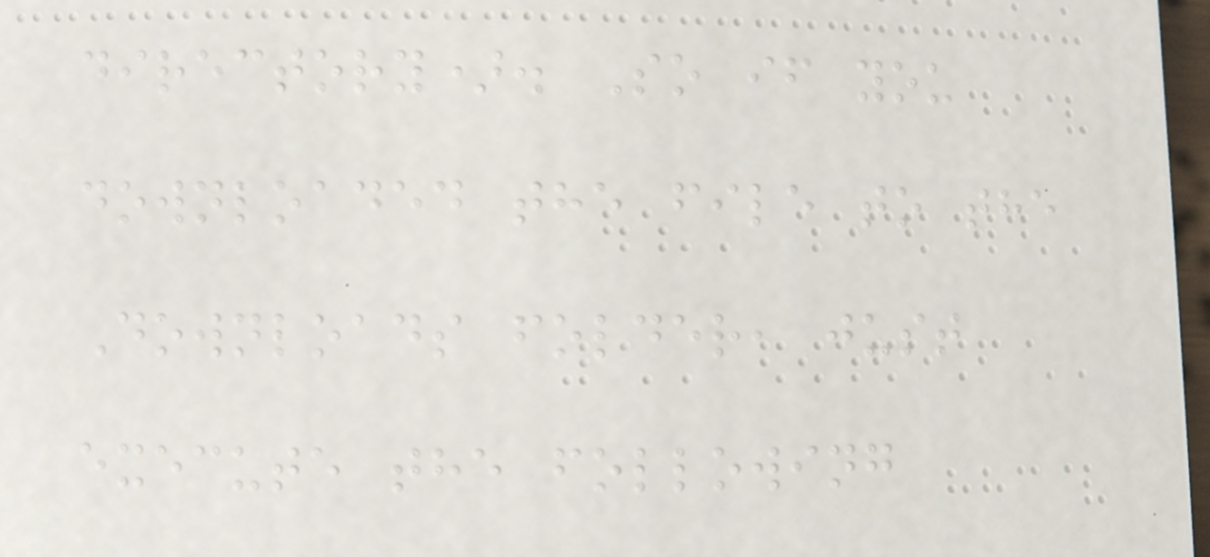directory). So if you
downloaded the file to the
Downloads folder, just
execute the following
